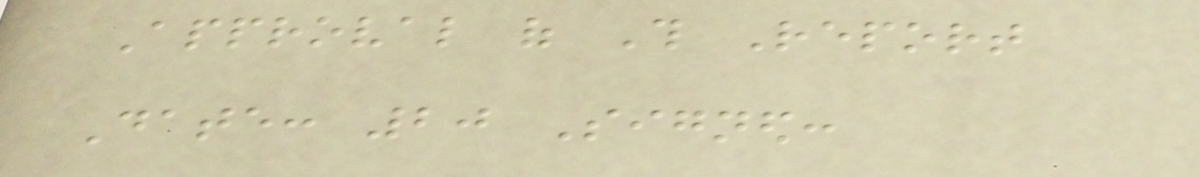Approval of This Report
Date: 20 Signed:
